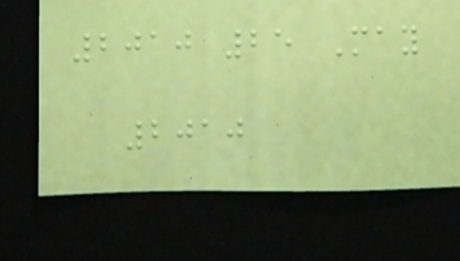2010 25 May
2010
